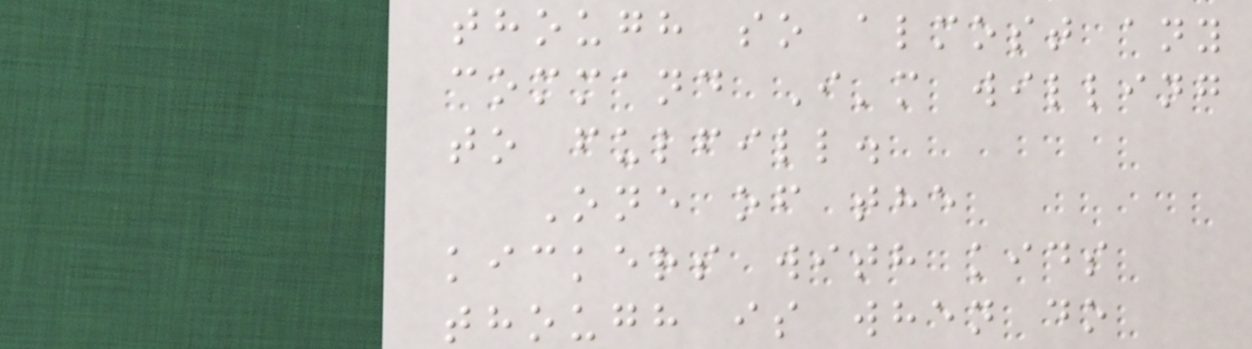though so almost any
command I'm willing
to fulfill.
One of the
kickers with kids
though is when do
